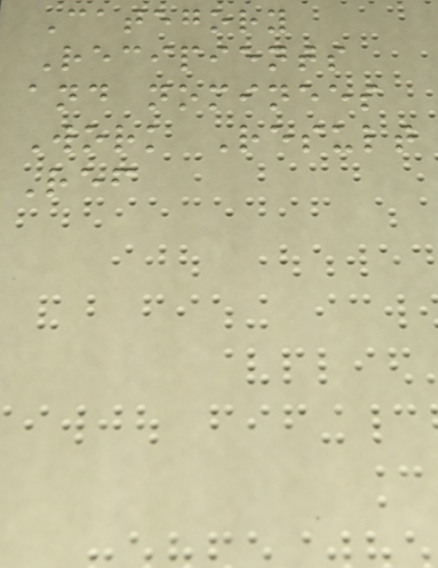Category
Recipients
and nominees
Work Result
Ref
